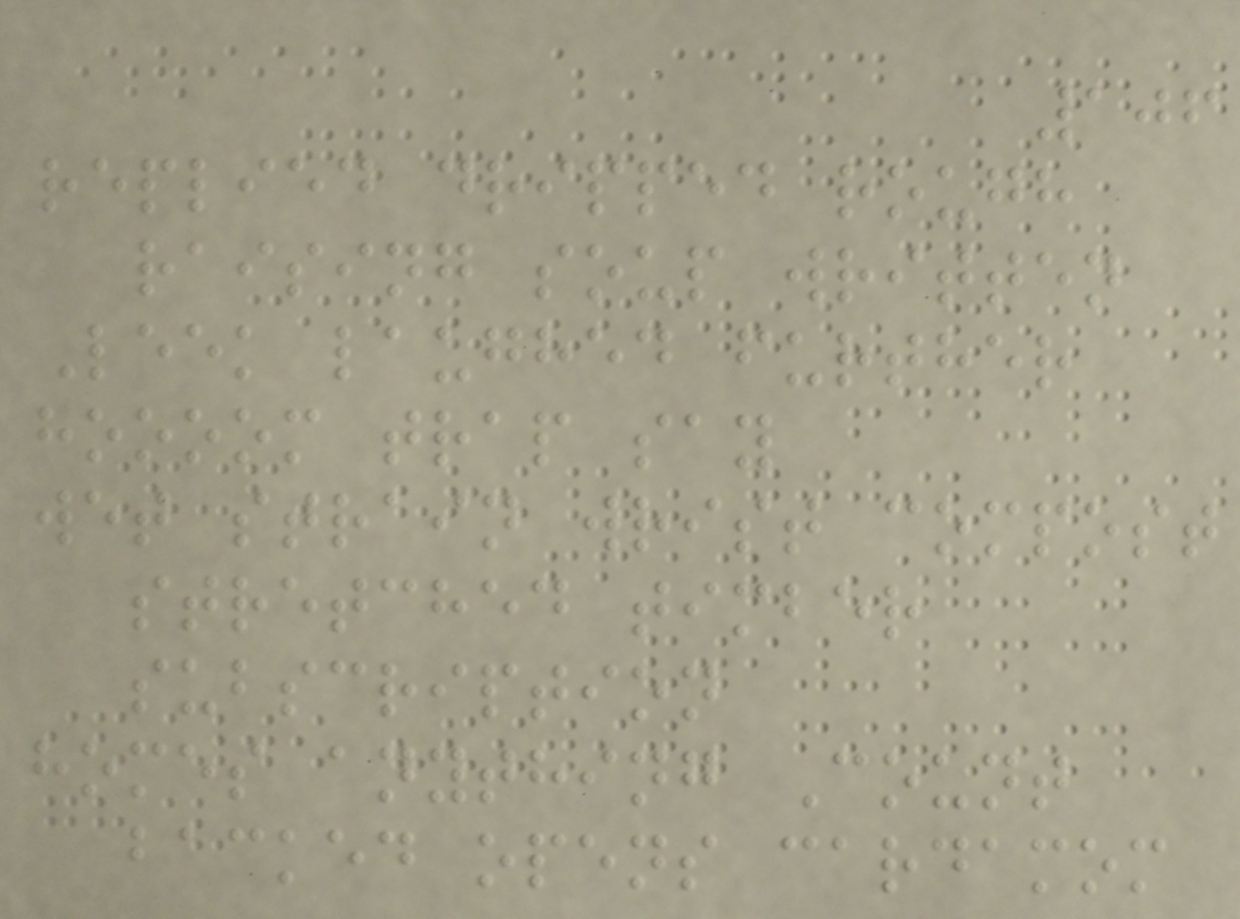106
replied dripped rough
raising soup written
Leek laughed further
hoooom trap say
wet strain wrist compost
stretched timber
subscription
homes anything Count
backed opens cardamom
